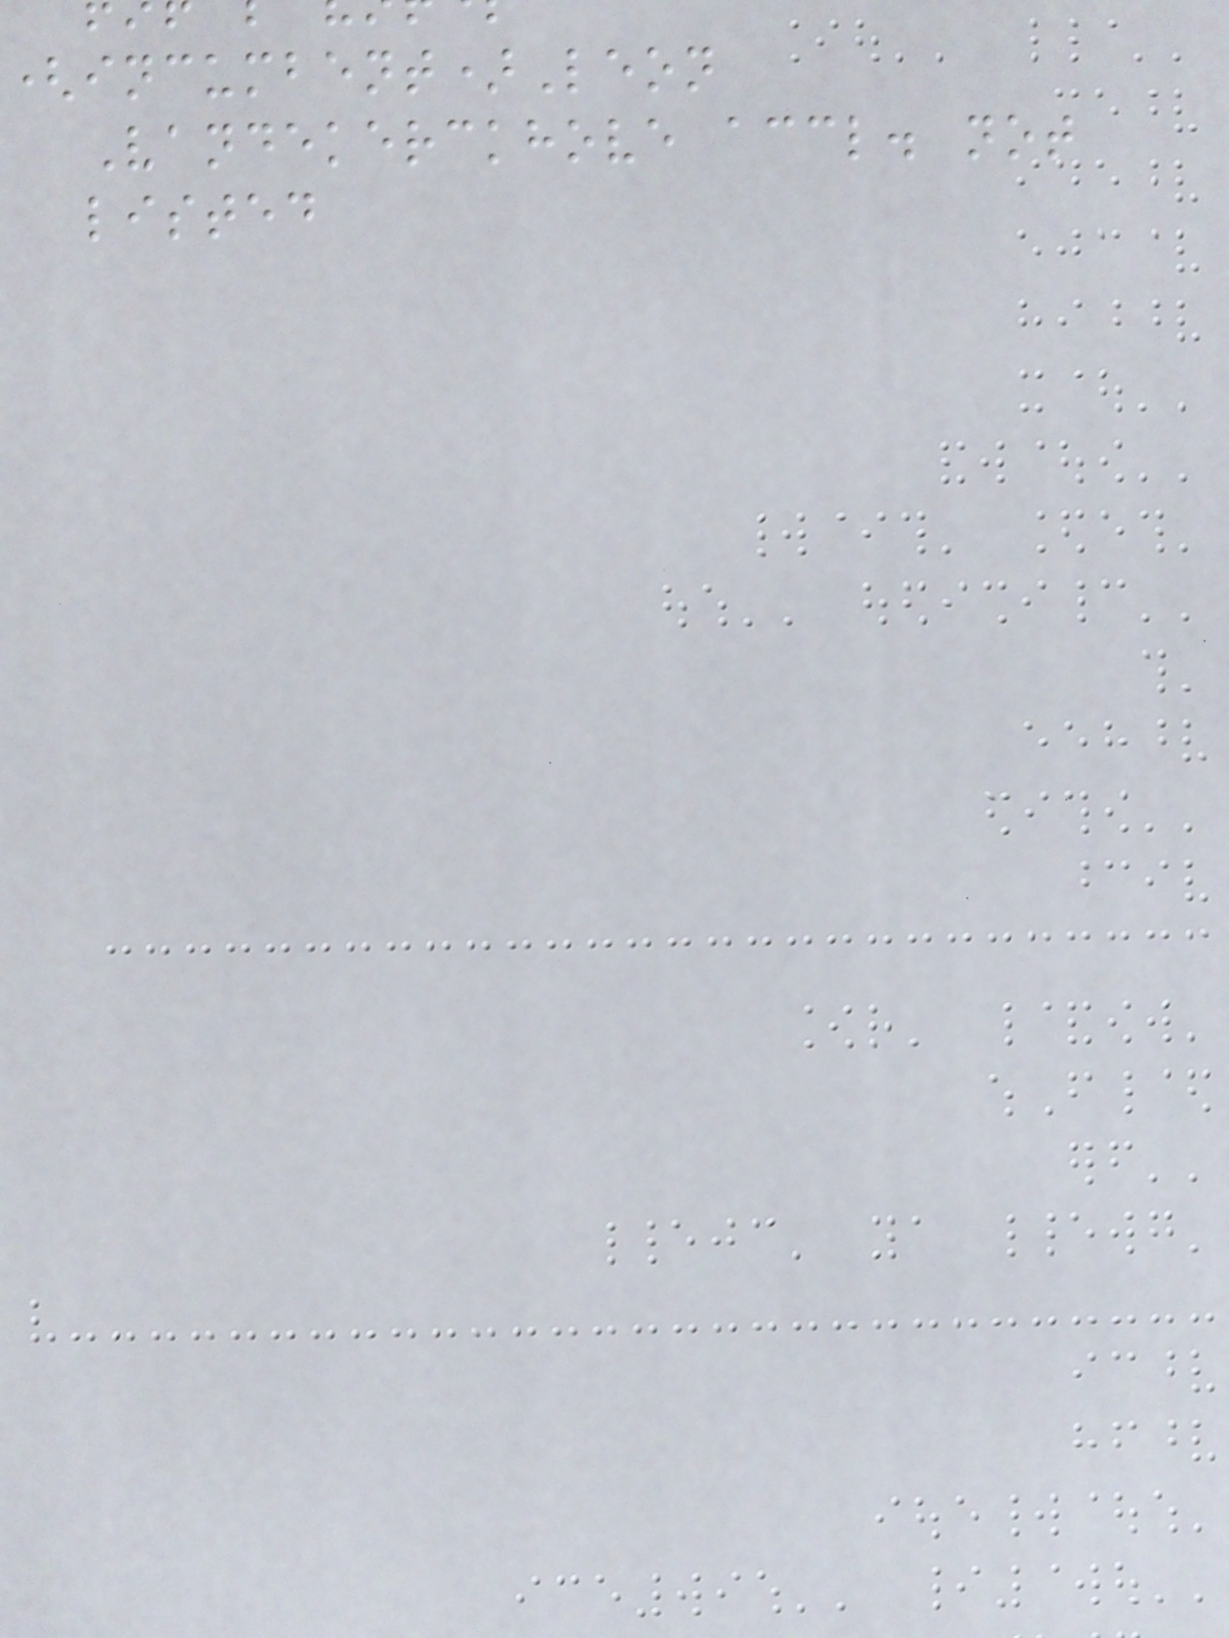(incumbent)Leon
Vandekerckhove accl. not
listed
